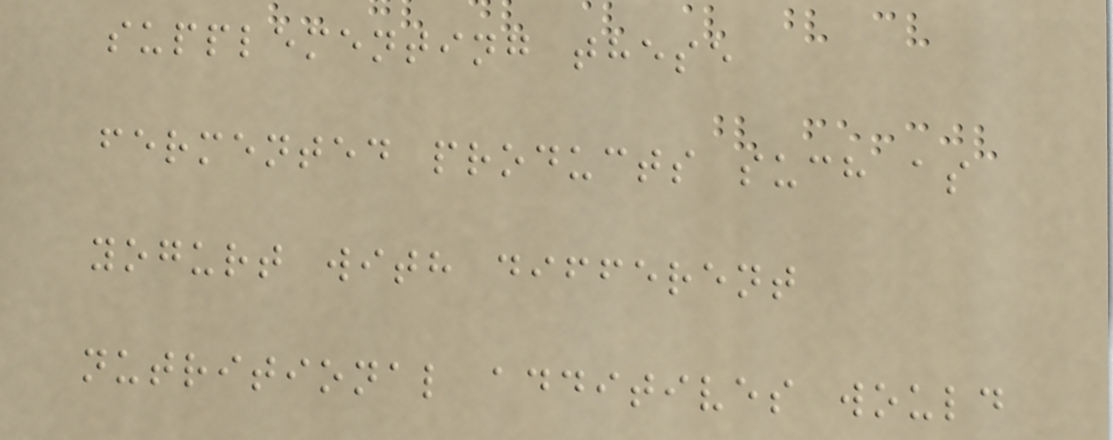supplementing these
fermented products such as
yogurt with different
nutritional additives would
